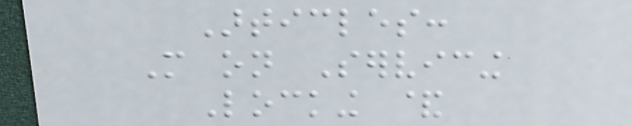Articles:
More on Servicing
Locking &
